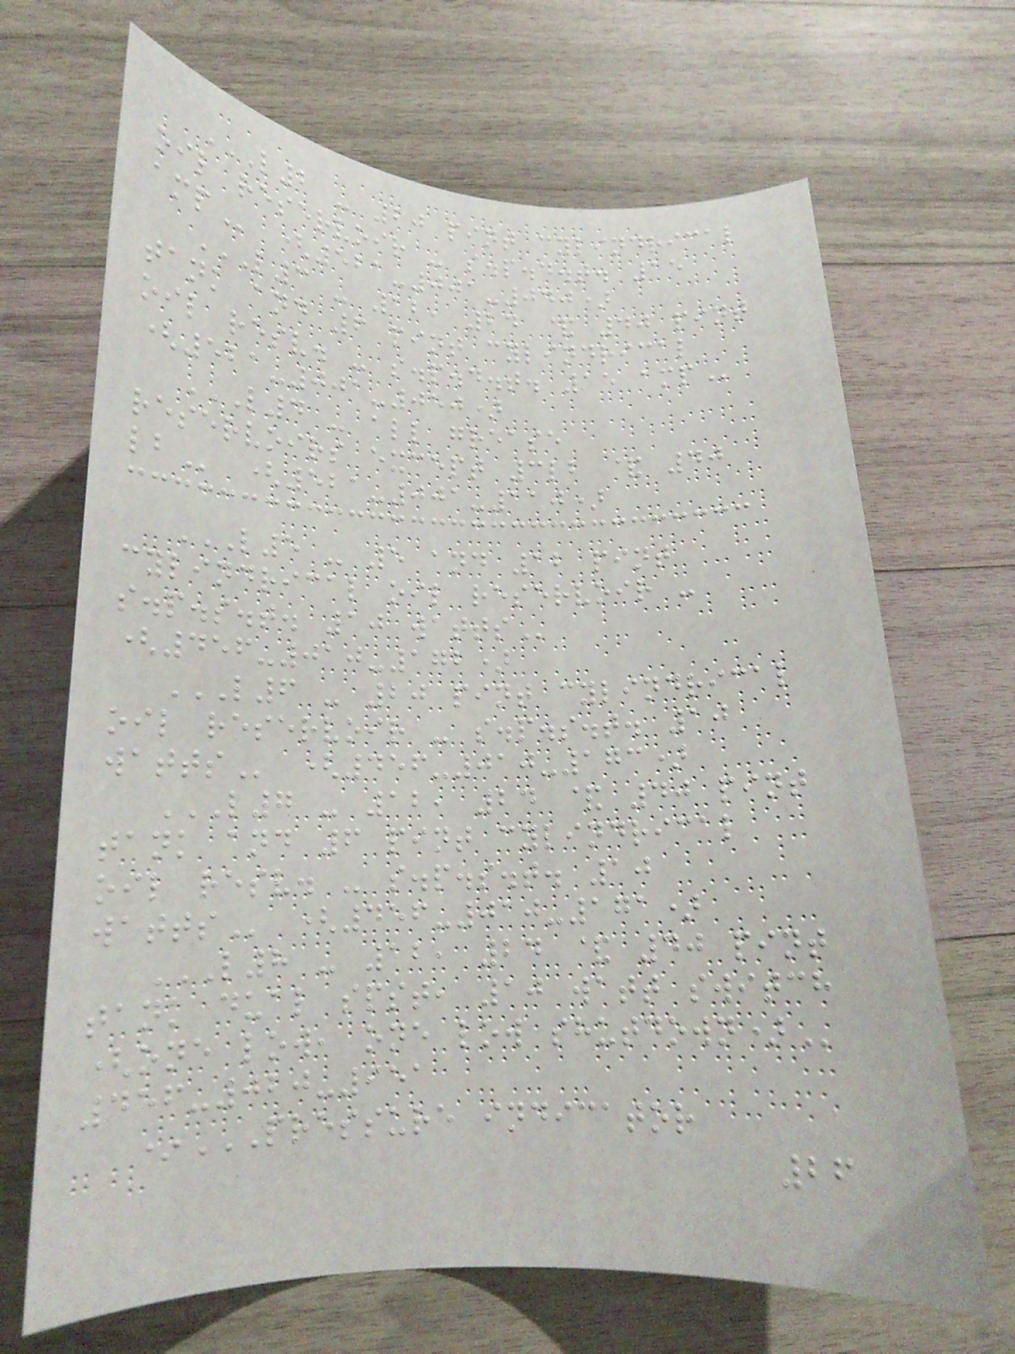L2 - 20 PINT CYLINDRICAL
OIL RESERVOIR - S.P.D.T. 15
AMP (521-001-040)
L3 - 12, 24 & 40 PINT
TANK AND 6 PINT CYLINDRICAL
OIL RESV. - S.P.D.T. 15 AMP
(521-001-050)
L4 - ALL GREASE
RESERVOIRS EXCEPT 3LB & 40
LB (521-001-110)
L5 - 5 AND 12 PINT
CYLINDRICAL OIL RESERVOIR -
S.P.S.T. 10 WATTS
(456-010-172)
L6 - 20 PINT CYLINDRICAL
OIL RESERVOIR - S.P.S.T. 10
WATTS (456-010-173)
L7 - 12, 24 & 40 PINT
TANK AND 6 PINT CYLINDRICAL
OIL RESV. - S.P.S.T. 10
WATTS (456-010-171)
L8 - 12, 24 & 40 PINT
TANK DUAL SPST, 10 WATT SWITCH
(ONE LOW, ONE LOW SHUTDOWN)
456-020-951
*PRESSURE INDICATOR
26
